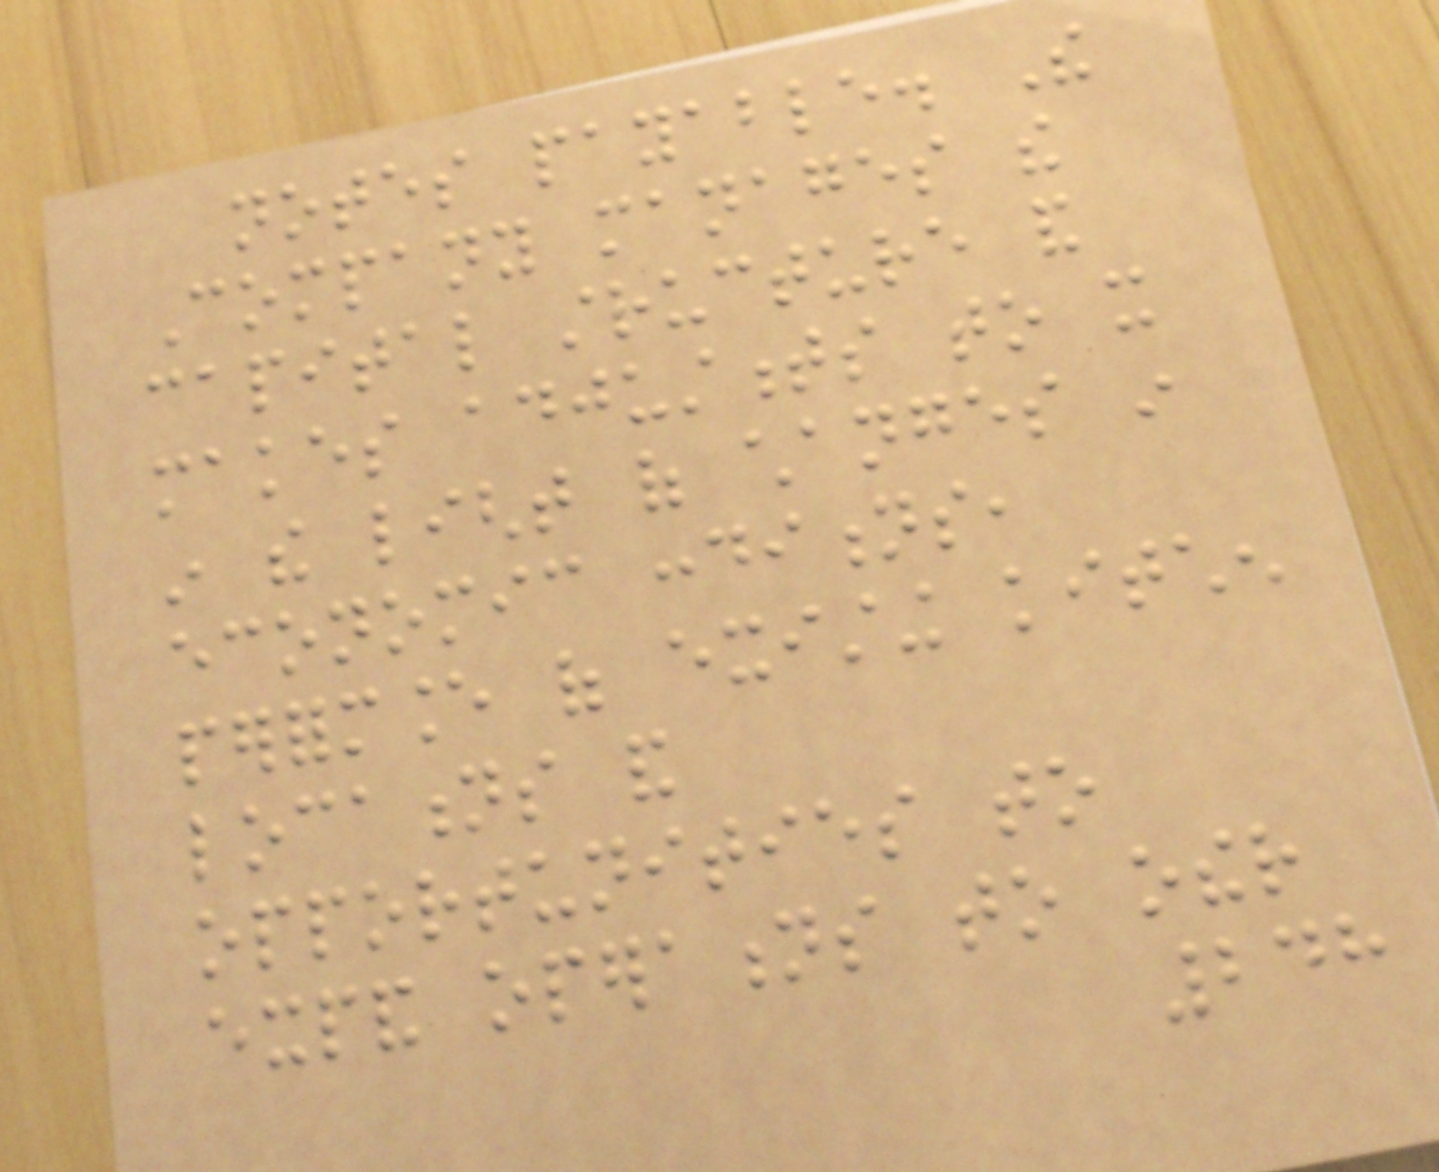notes payable. The
Company manages the
capital structure and
makes adjustments to it
in the light of changes in
economic conditions,
performance of existing kitchen
locations and
opportunities to
expand operations to other
248
